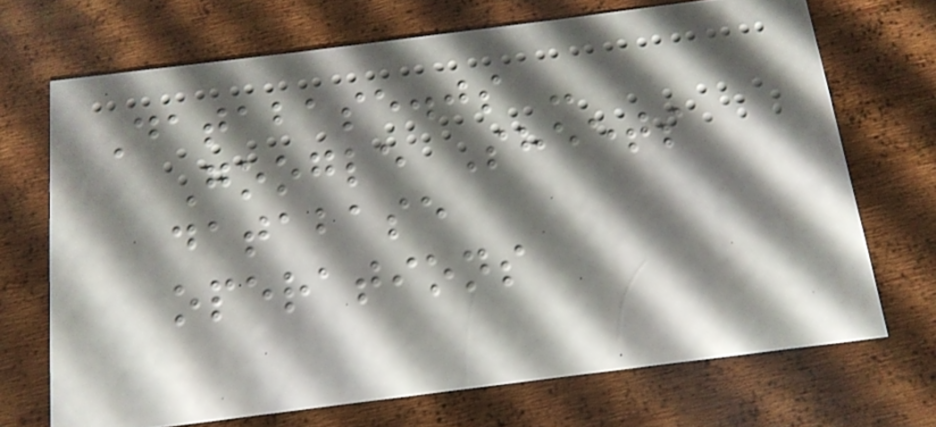Database.js -
Google Sheets
database
operations
